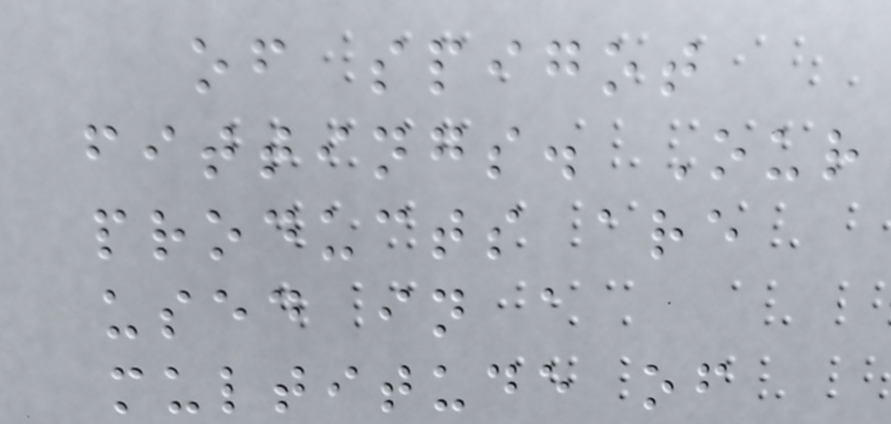of spigot
fittings. Our
products are
used in a
multitude of
